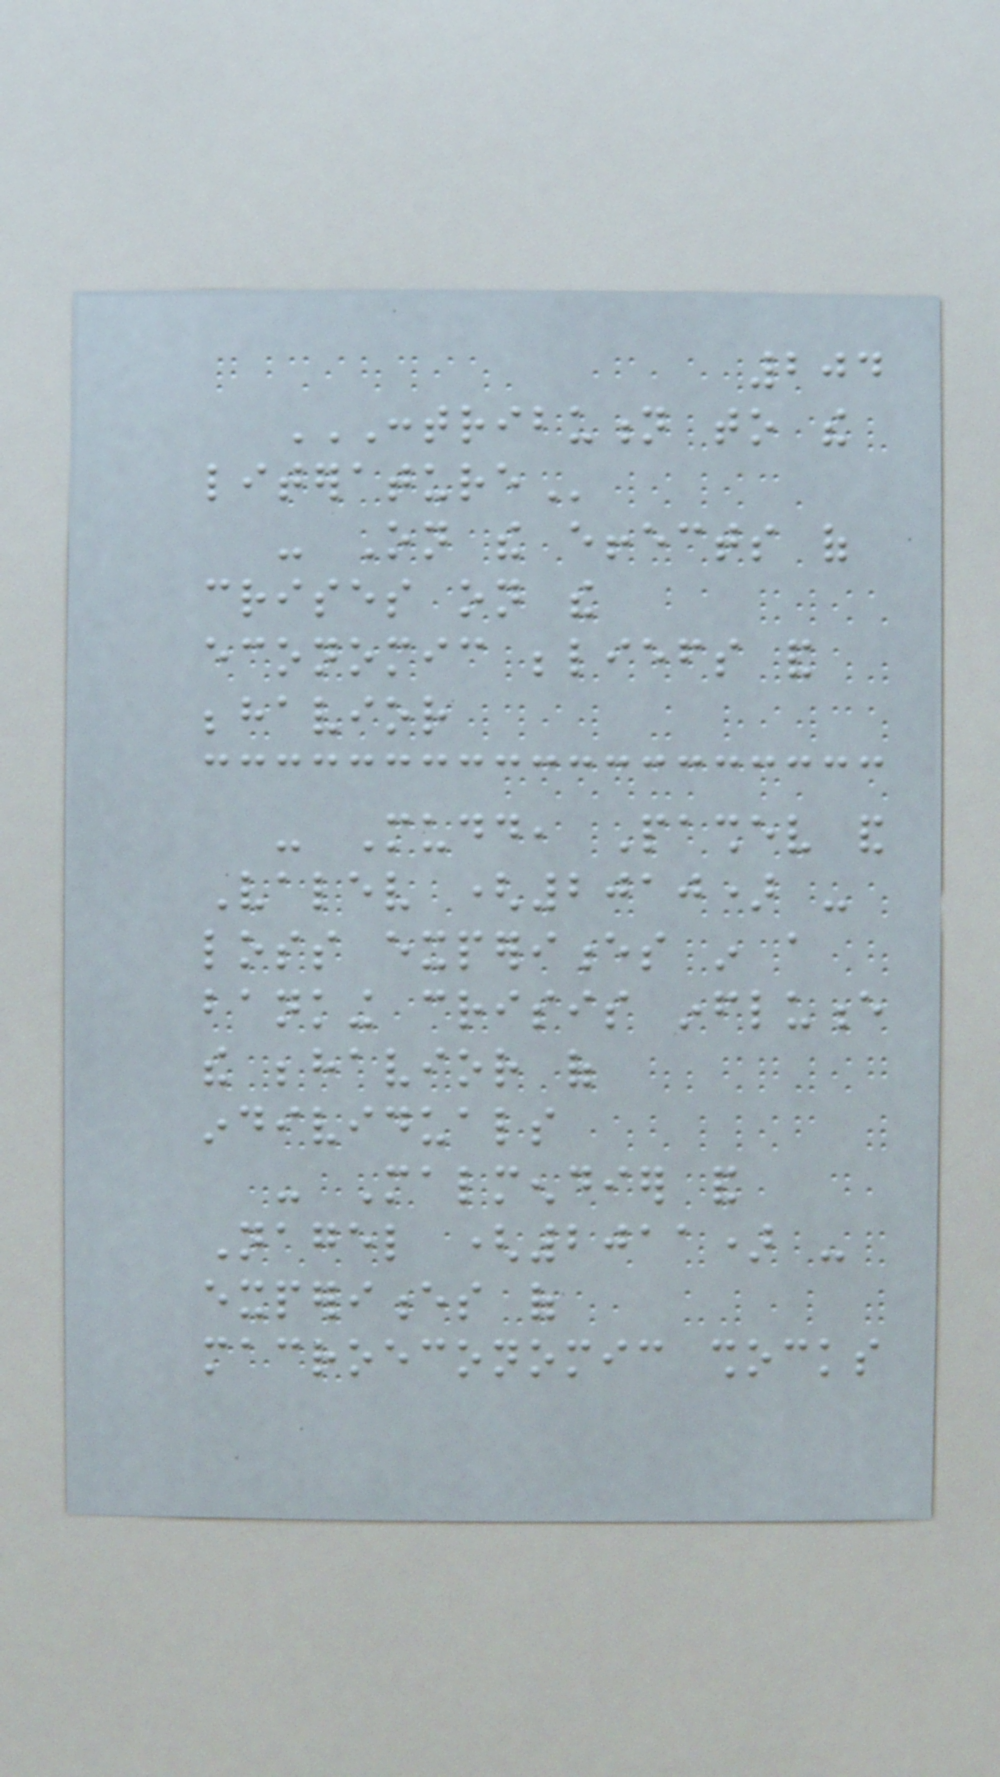204
CONTRIBUTION TO THE
LITERATURE
- On the effects of
crises on the
economic beliefs and
behavior
- Mudd, Pashev and
Valev (2010) -
loss experiences in a
banking crisis influence
the behavior of
individuals
- Malmendier and
Nagel (2011) -
experiences of
macroeconomic shocks
